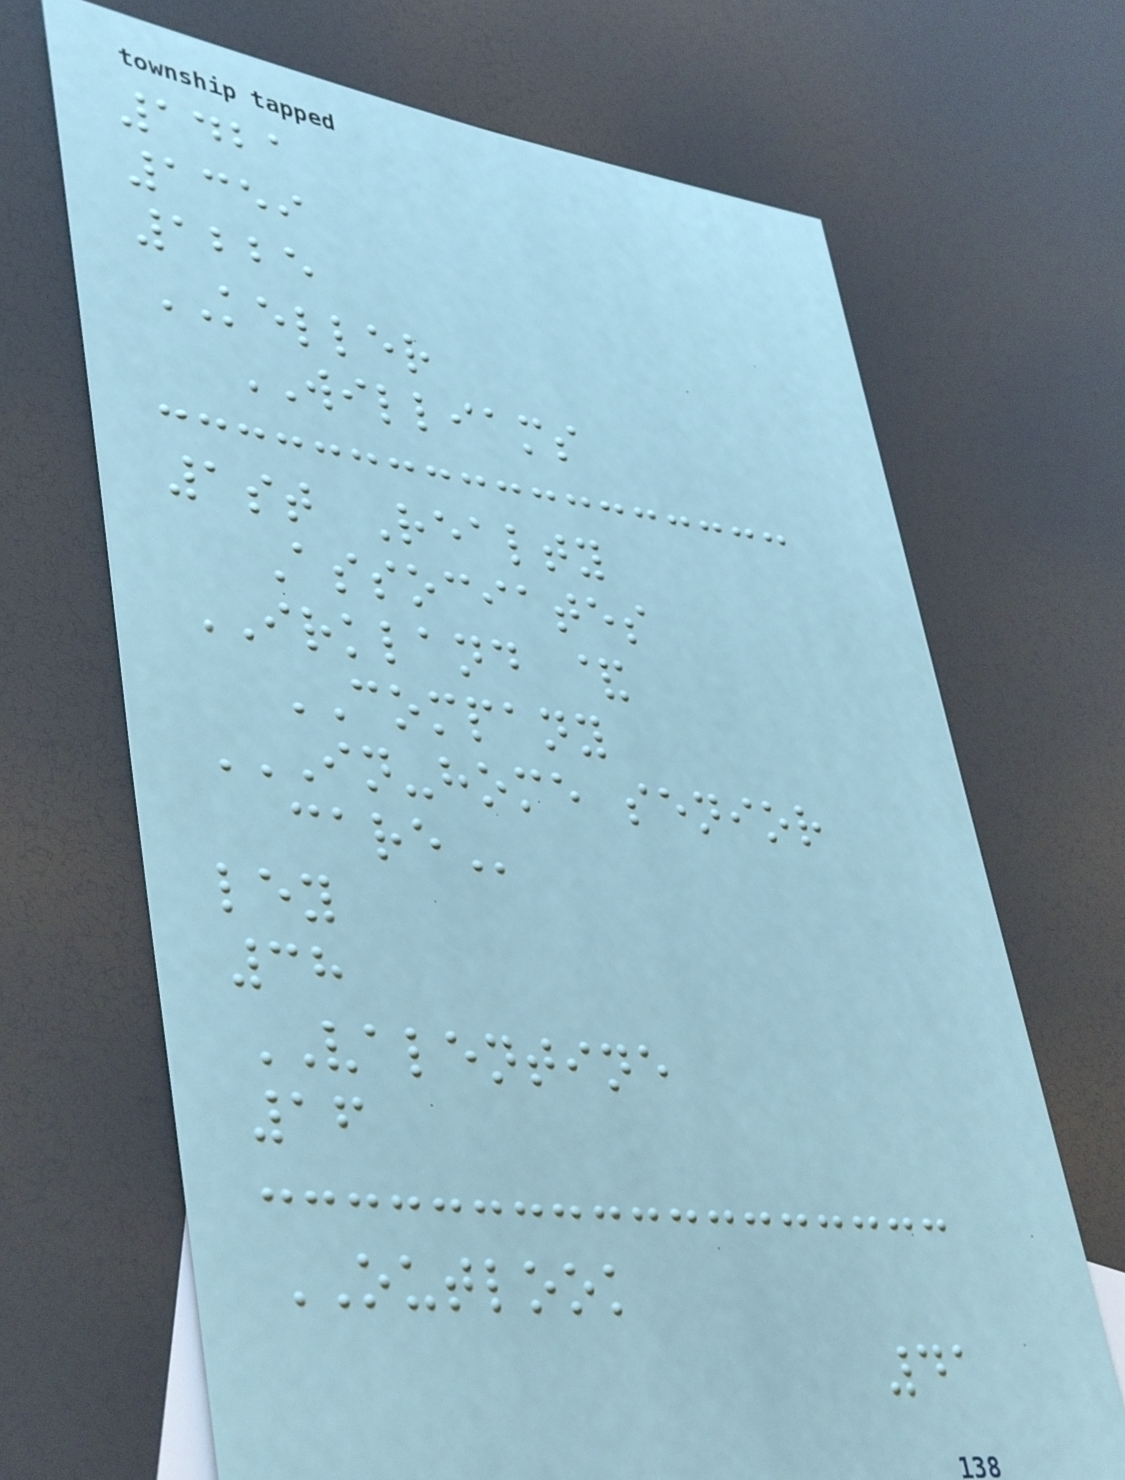1421
1359
1225
KELLER
WILLIAMS
1st Realty
Associates
IRKLAND &
COMPANY
IN-HOME SENIOR
CARE
ley
38
VALENTINE
16
OUTLOOK
41
